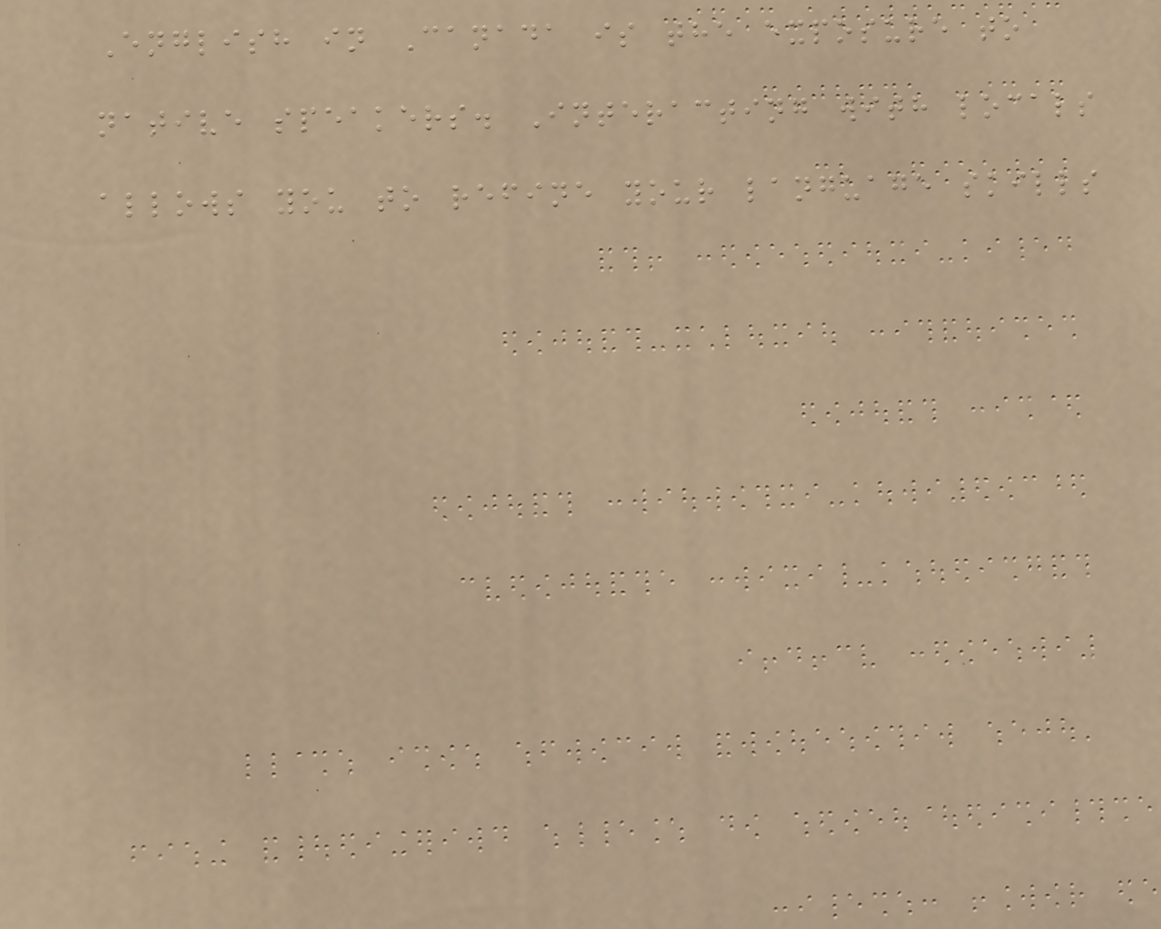English in Canada is the exposure to
native speakers. Interacting with locals
allows you to refine your language skills
